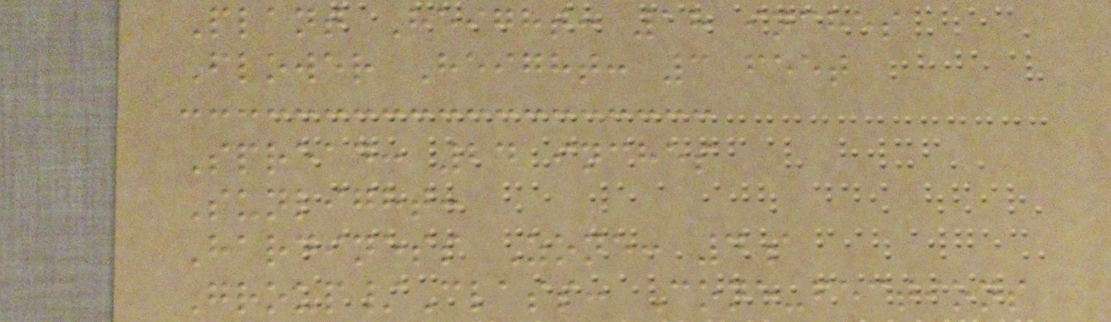Plant Height: 18 inches
Flower Height: 3 feet
Spread: 24 inches
Sunlight:
Hardiness Zone: 4a
Group/Class: Cone-fections
